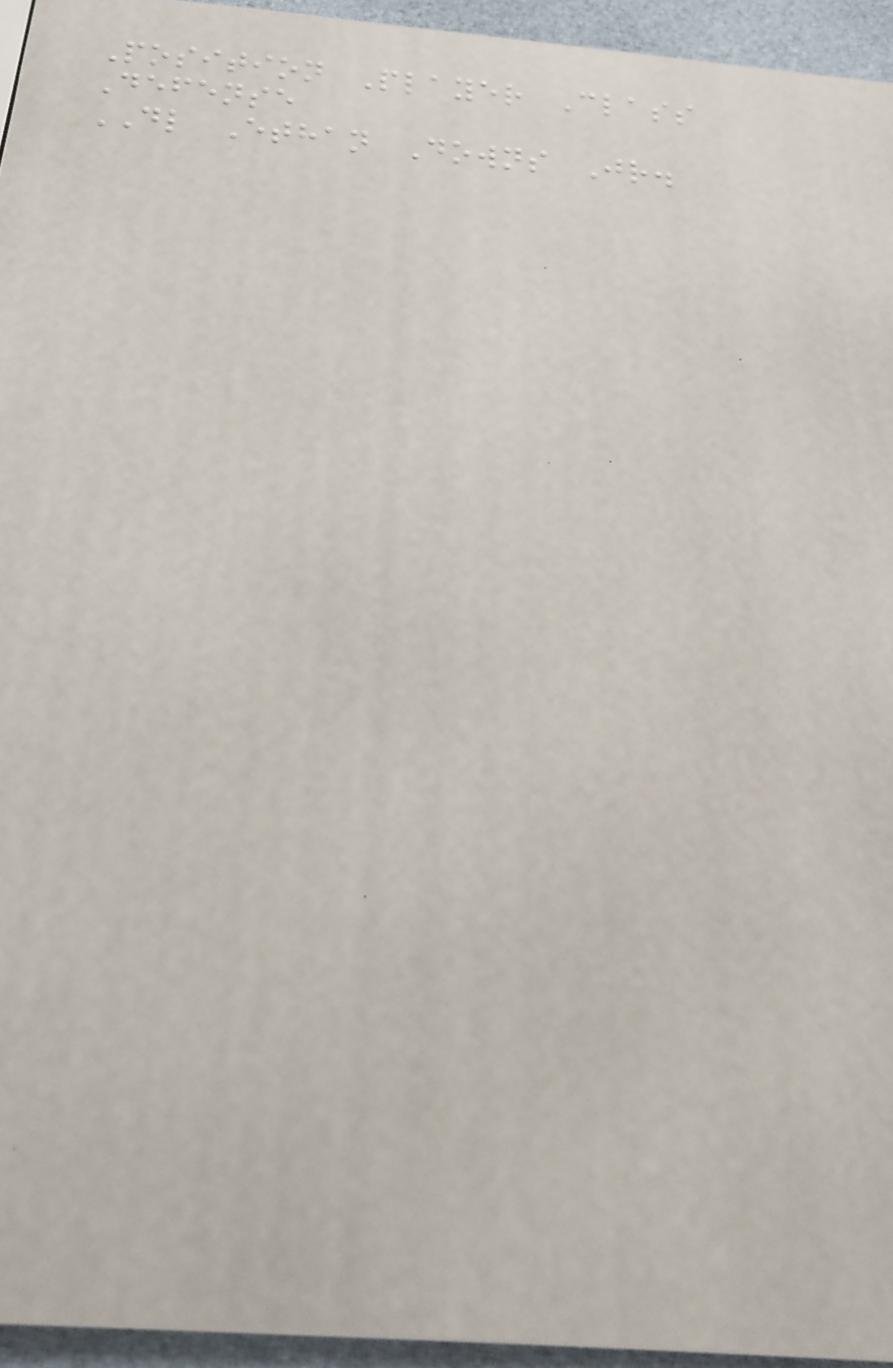Position Player Class
Defense
DL Ethan Downs Jr.
